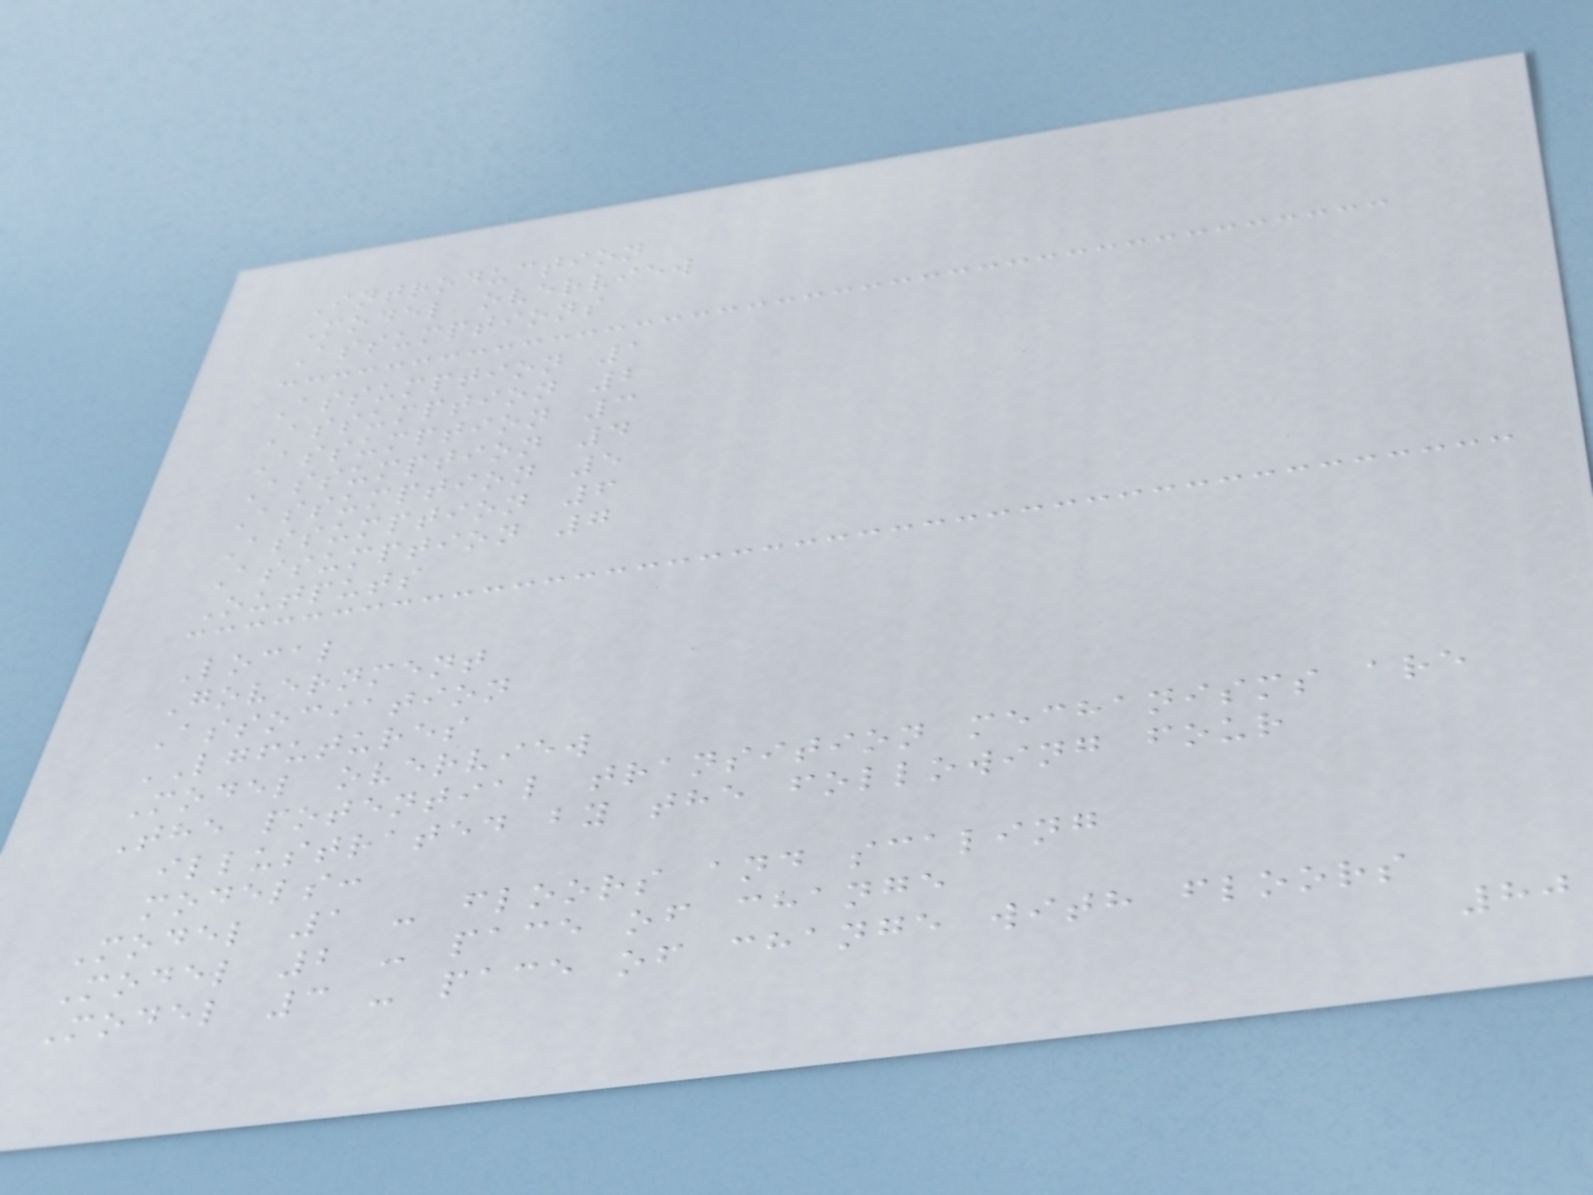Introduction
Model overview
Assumptions
Assumption 1
Assumption 2
Assumption 3
Assumption 4
Assumption 5
Assumption 6
Assumption 7
Outputs
Local
Government
Association
LGFUTURES
Model overview
The potential transition mechanisms are
illustrated by the following four
models:
Model 1 - floors and scaling
Model 2 - pace of change
Model 3 - pace of change with floors
80
